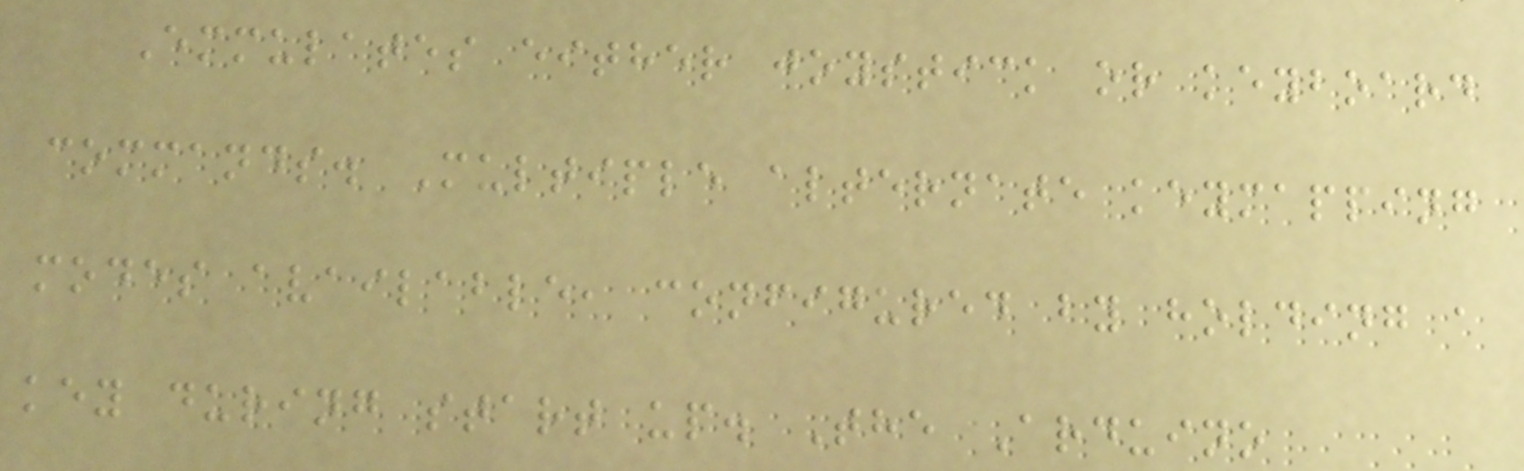Emmulates either joystick or keyboard
commands. Multiple alternate keymapping
modes available, configured by holding a
key during start up. The Arduino
